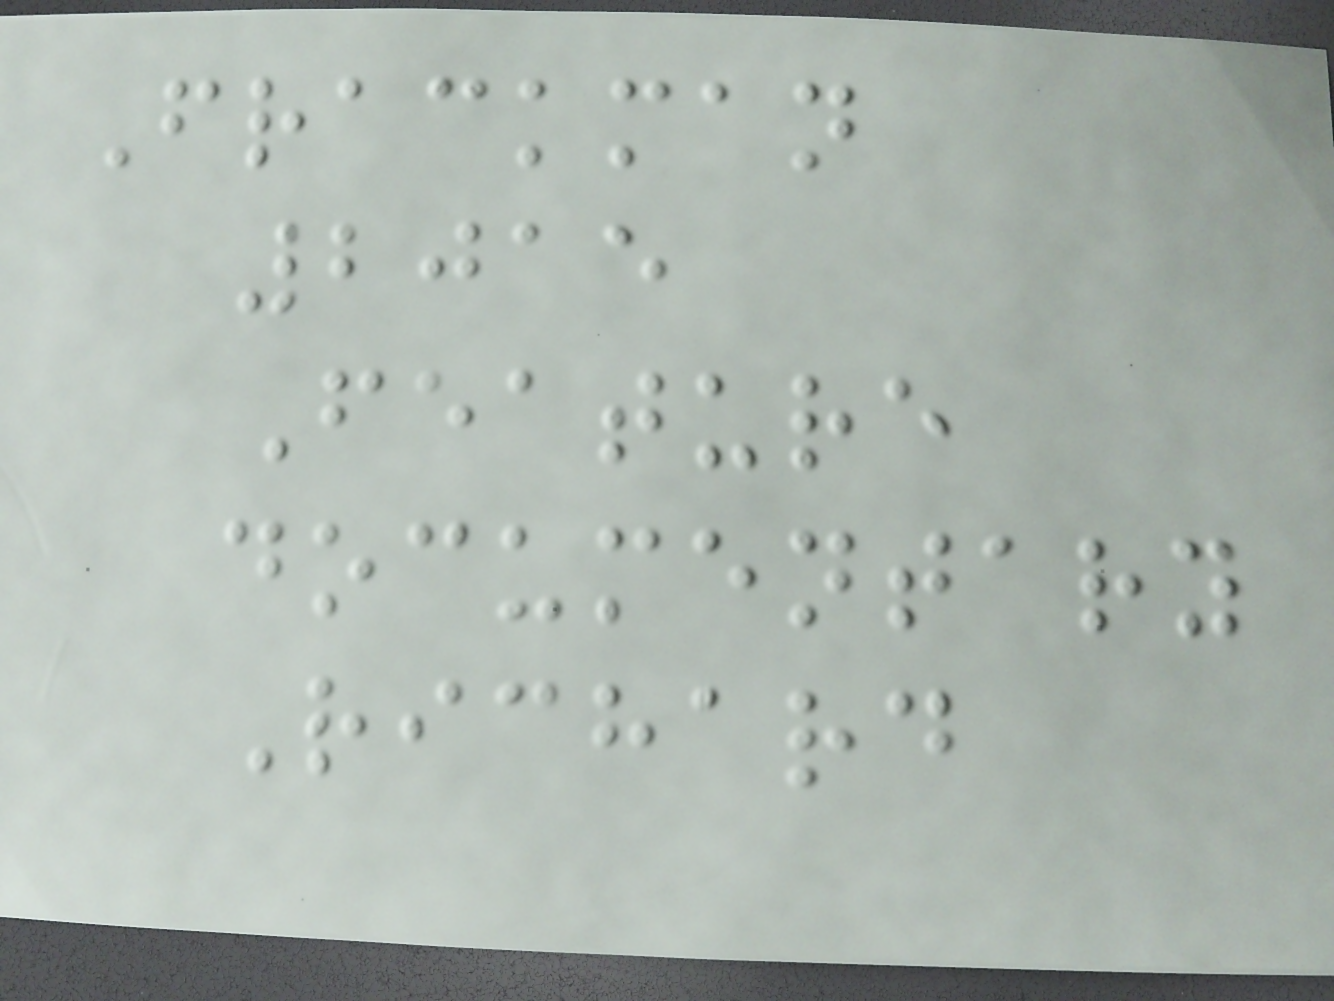Frackman
2015
Feature
documentary
Richard
